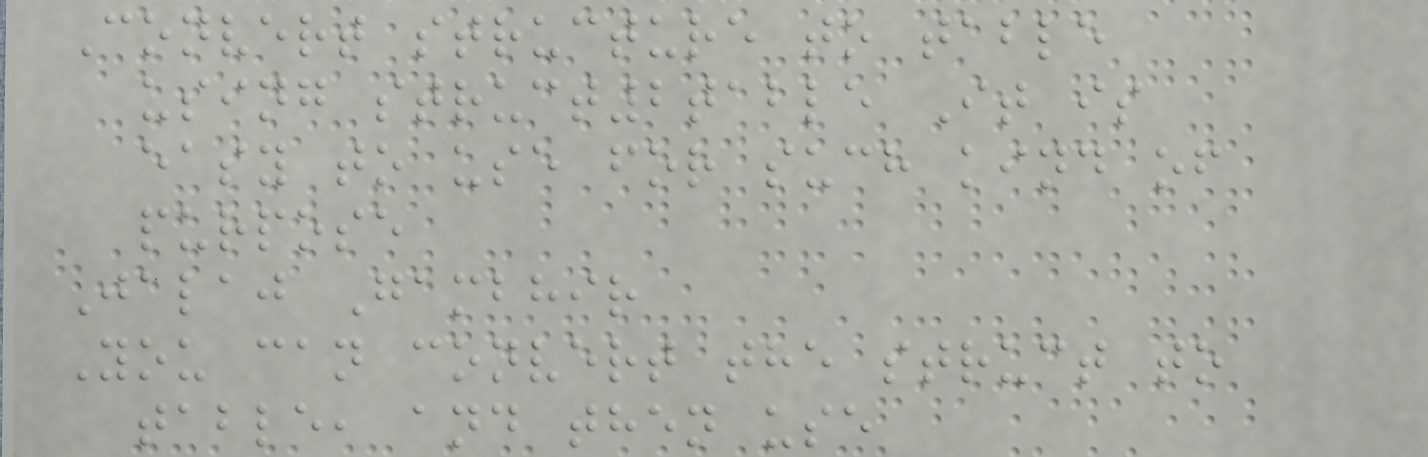Convert structure to table
using struct2table It is
easy to use for such kind of
purpose
Jalaj Gambhir
You can convert the struct to
table, and then use
